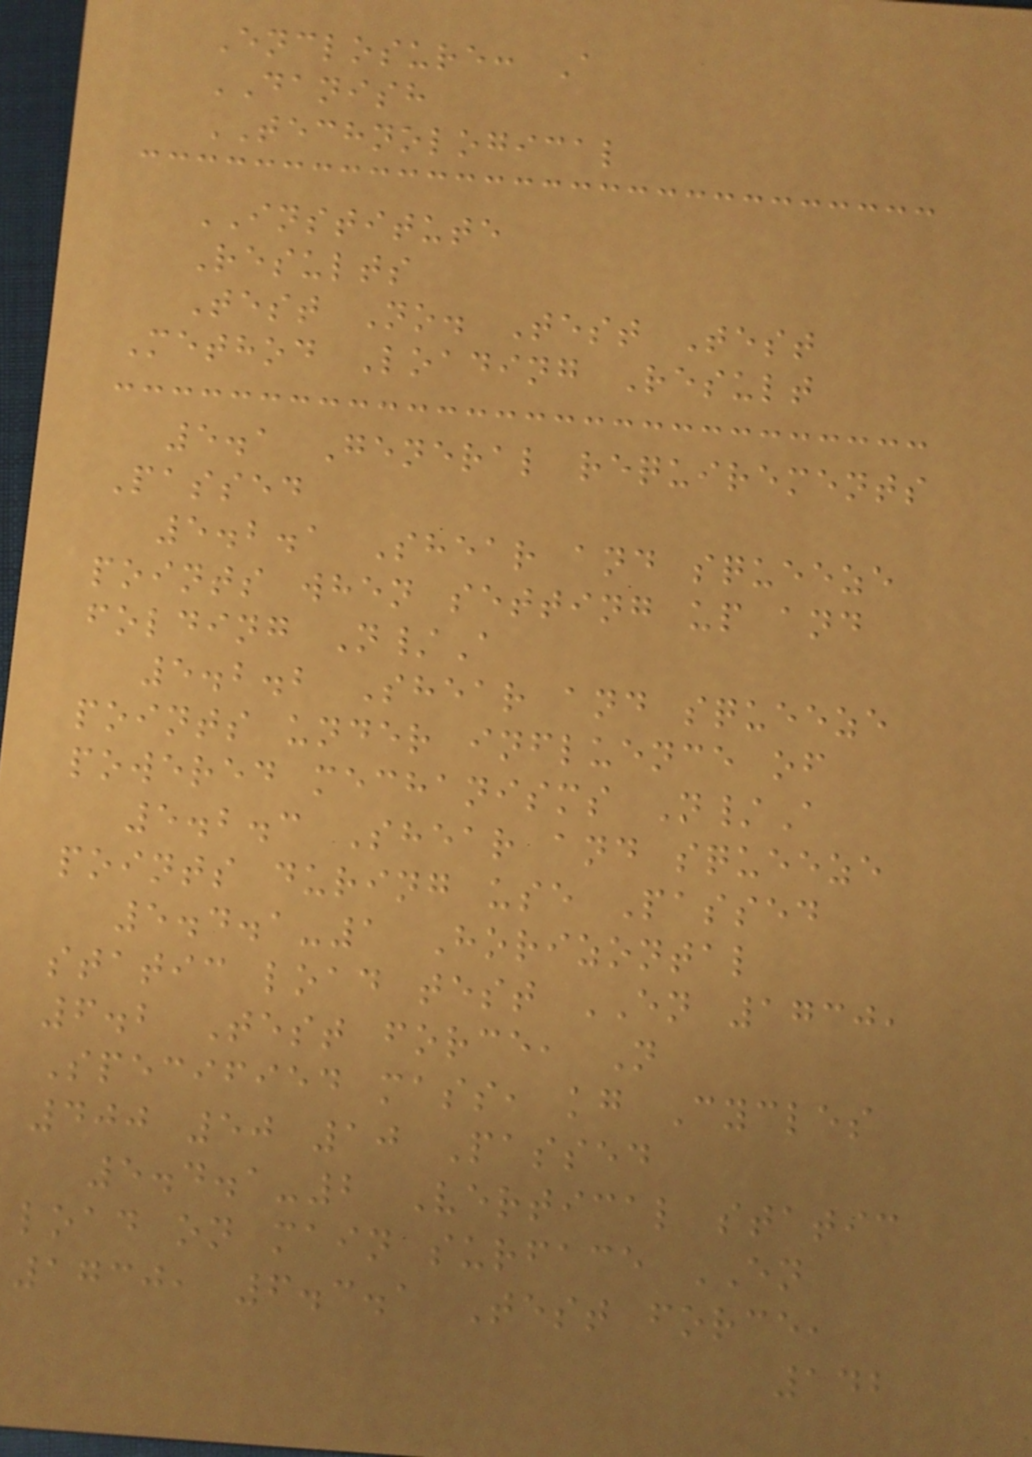Enclosure: A
DANISH
TECHNOLOGICAL
INSTITUTE
Results
Test No. Test Test
Method Loading Result
5.1 General requirements
Passed
5.2.1 Shear and squeeze
points when setting up and
folding N/A
5.2.2 Shear and squeeze
points under influence of
powered mechanisms N/A
5.2.3 Shear and squeeze
points during use Passed
5.4.1-1 Horizontal
static load test EN 1730,
6.2 Test force, N
Specified mass, kg Cycles
400 50 10 Passed
5.4.1-2 Vertical static
load on main surface EN
1730, 6.3.1 Test force,
142
